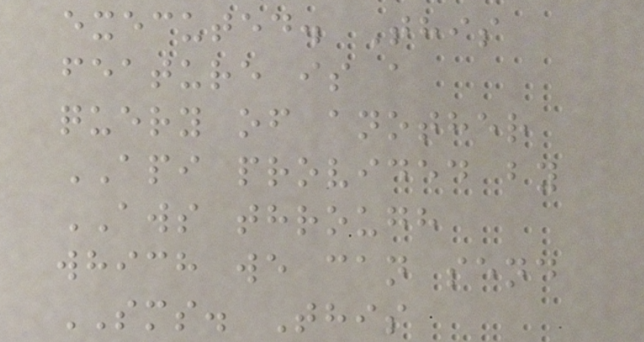executed. This
feature is a
query of another
API provided by
AWS through
which we can send
SMS. This
